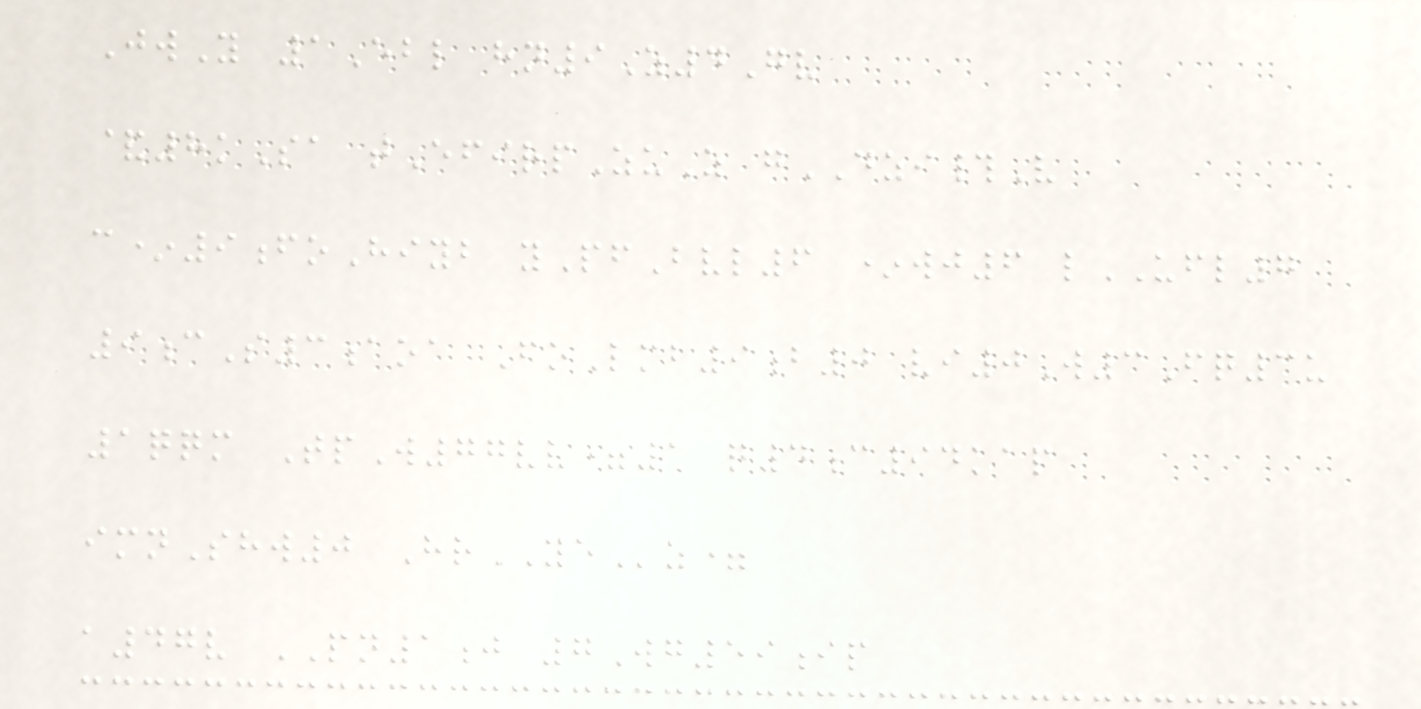JwY 1Ebl hn9Z4Gv
&8kSa tEfirpZuZ gDZI#V
c*9foHiyb yPfBvl6 *wj6 lUFL7
9cS3aoa FoLmb9b0 vi0W3Fq3u
1qqm TpW77vv=1 q4c94kap
imnShw0 HrYEz=
a47v PN1j 7Wg59ip
